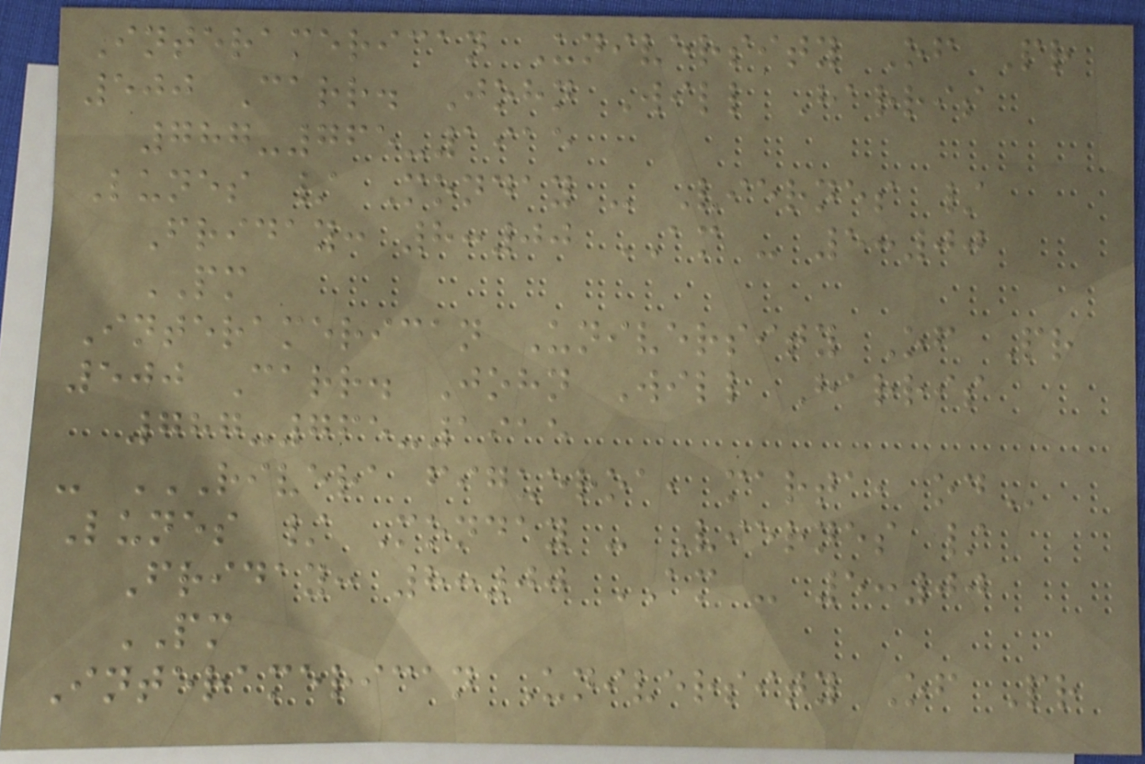Interamerican University Of Pr
500 Carr. John Will Harris
787-765-1915
Lunes / Monday - Viernes /
Friday: 8:00 AM - 5:00
PM
Interamerican University Of Pr
500 Carr. John Will Harris
787-765-1915
- RIVERA FIGUEROA, MARTA, OD
Lunes / Monday - Viernes /
Friday: 8:00 AM - 5:00
PM
Interamerican University Of Pr
